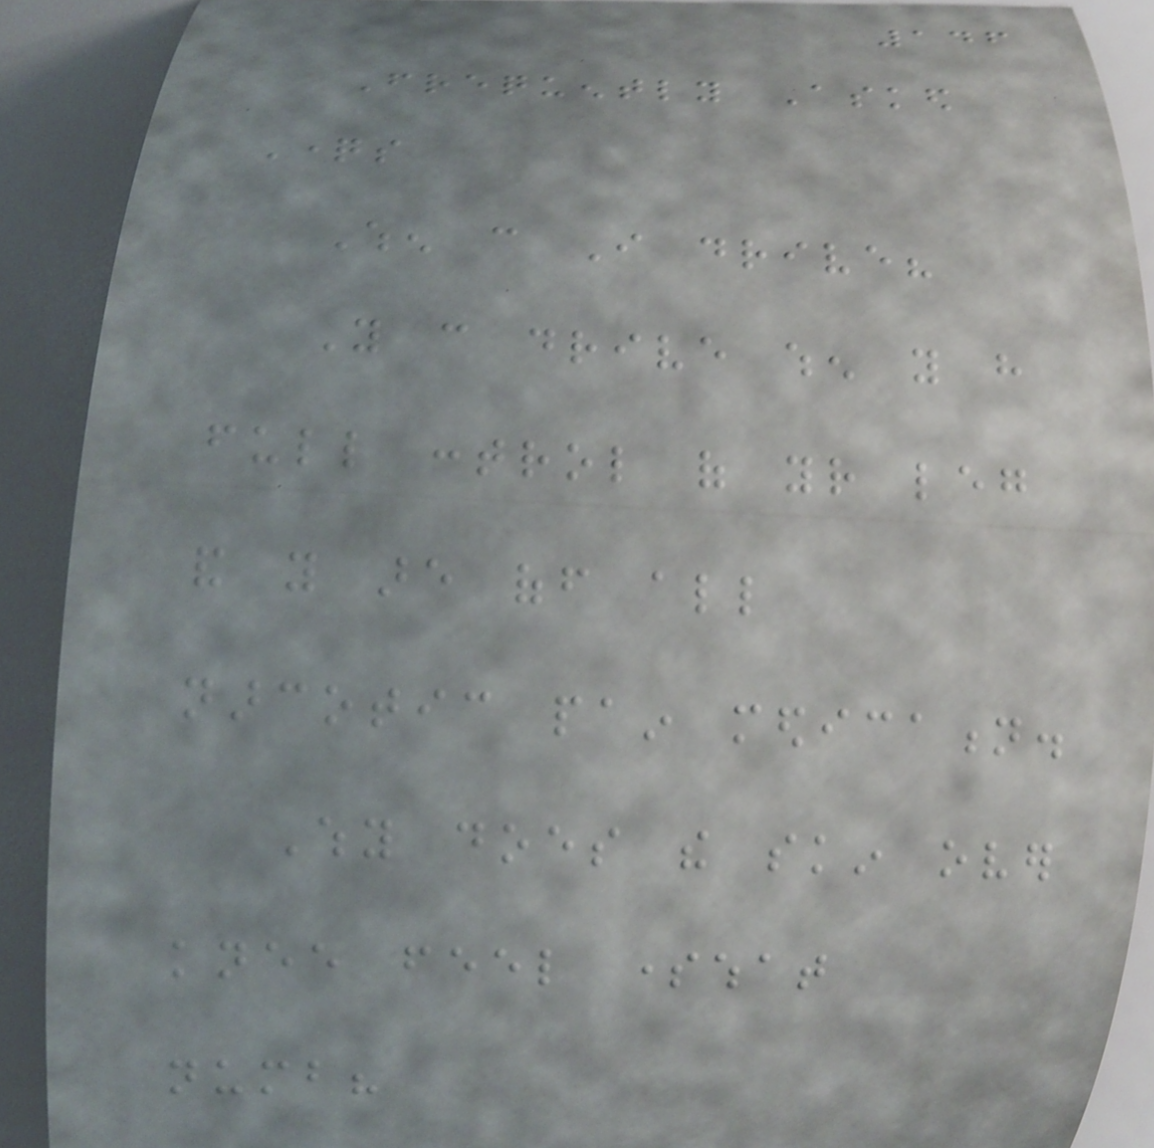146
Frequently Asked
Questions
When can I drive?
You can drive when you have
full control of your leg
and you are off all
narcotic pain medication.
Why does the skin over
knee feel somewhat
numb?
